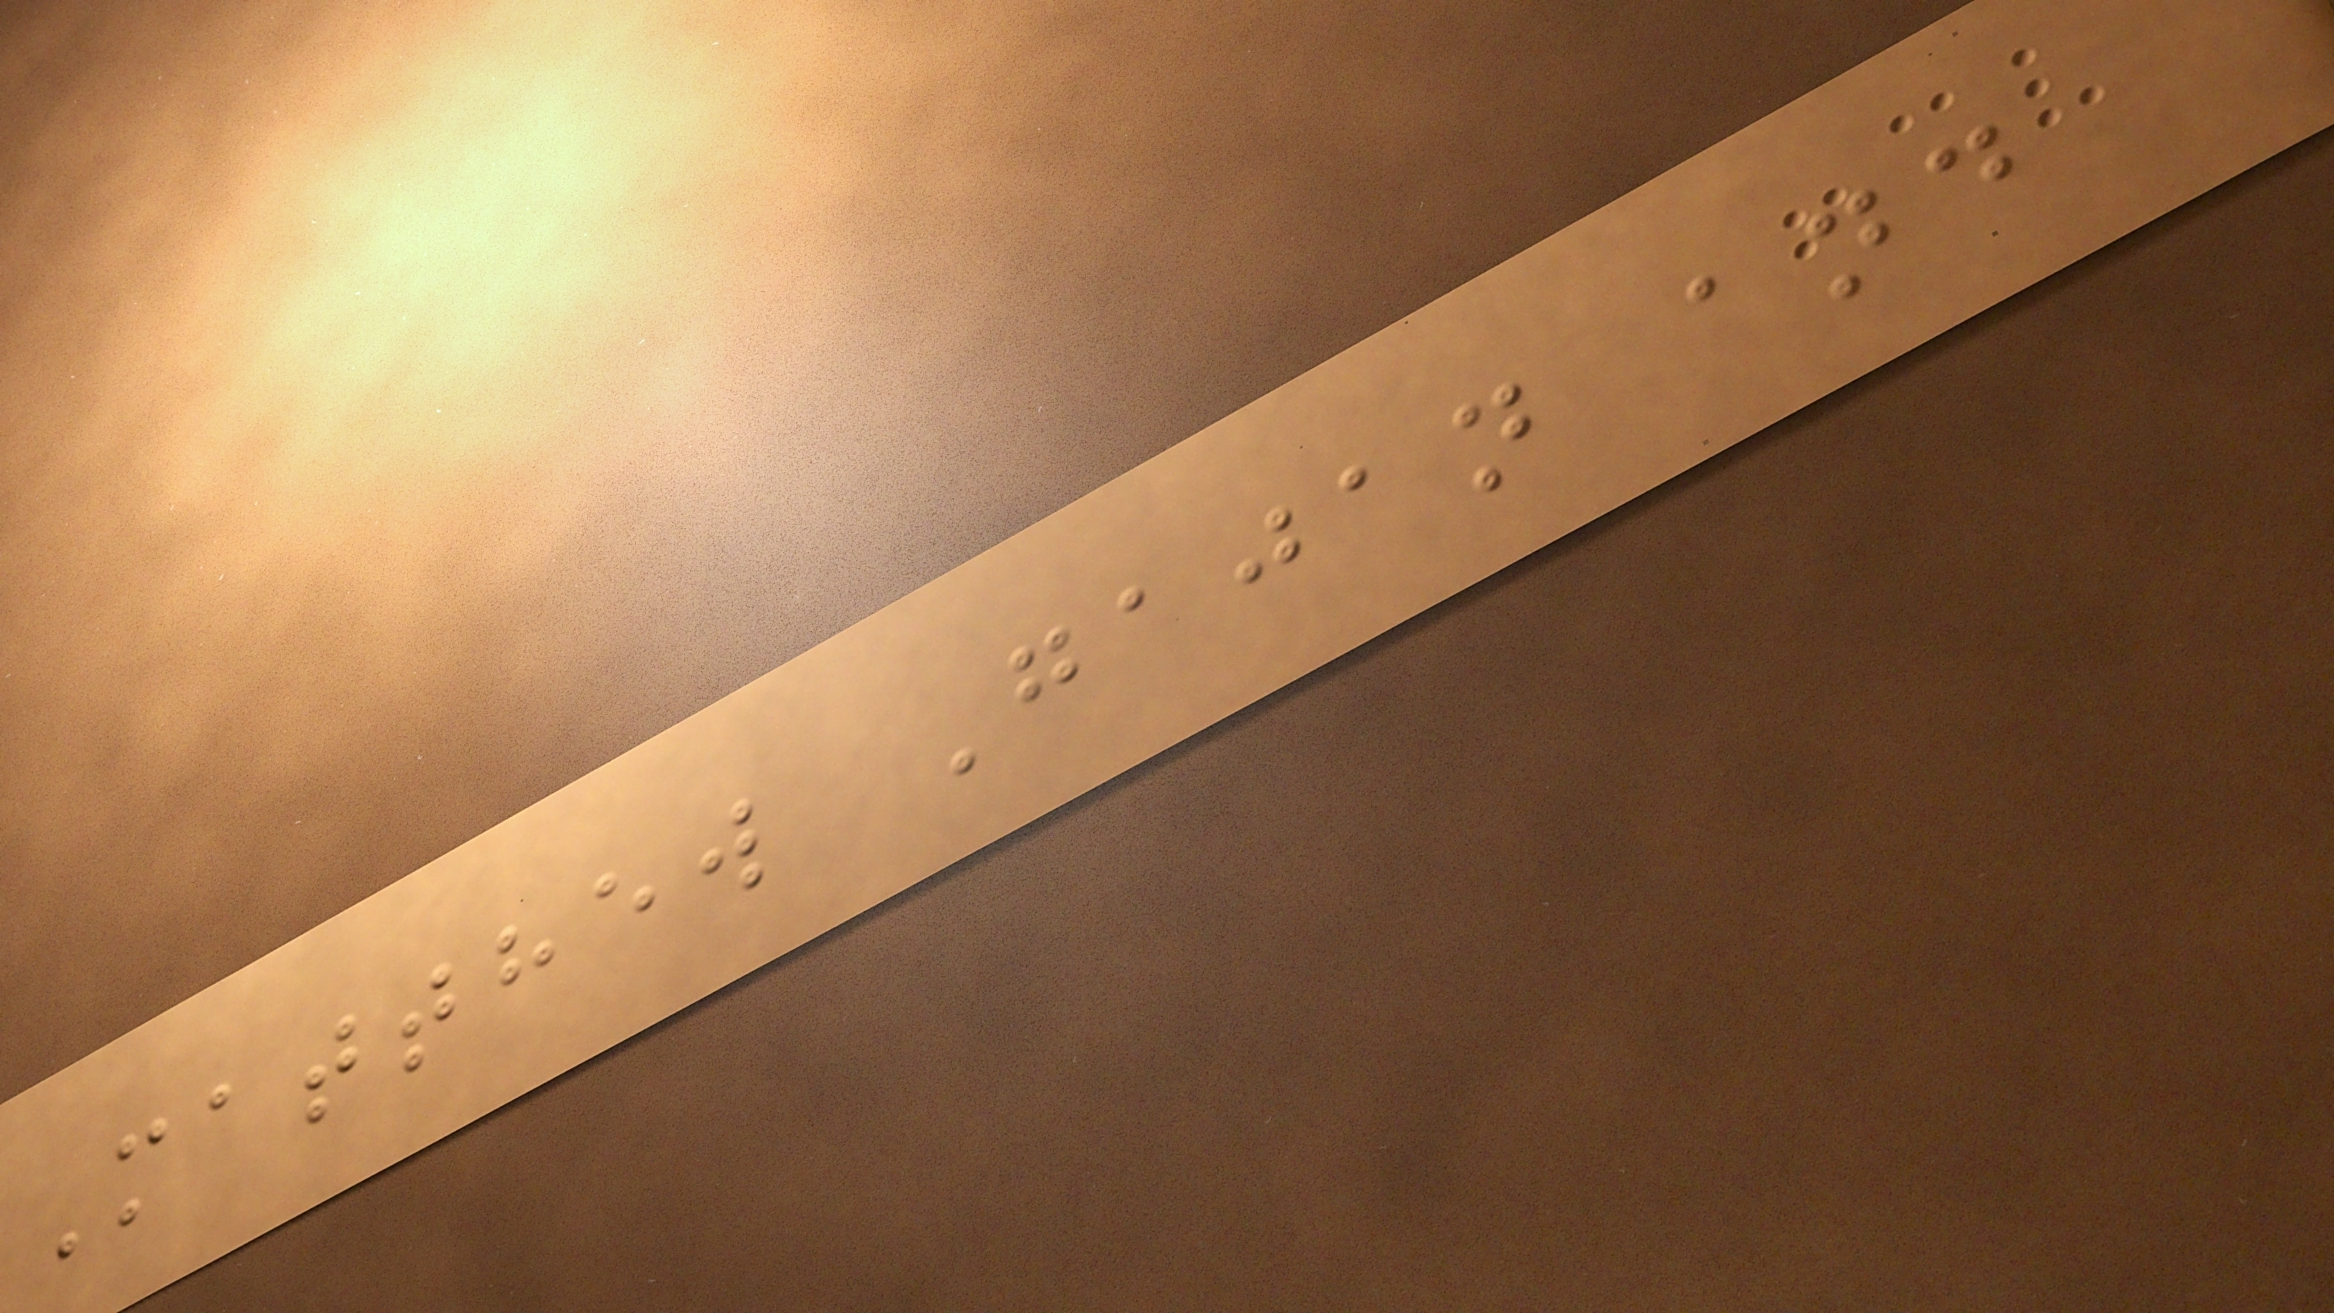Matthew Gajan and
